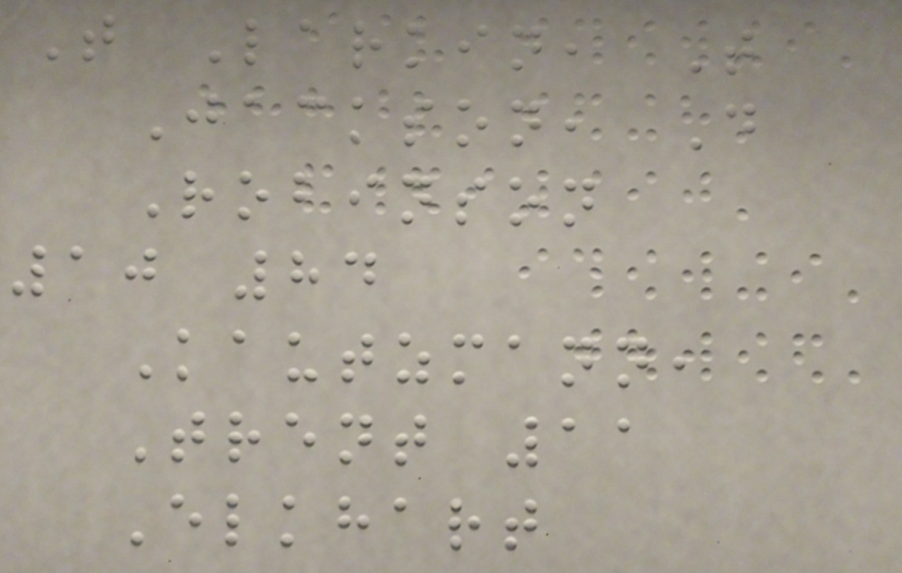T Larkin, T
Jackson, D
Robinson
10 84
Kautzmann,
Trent 11
Elkhart
